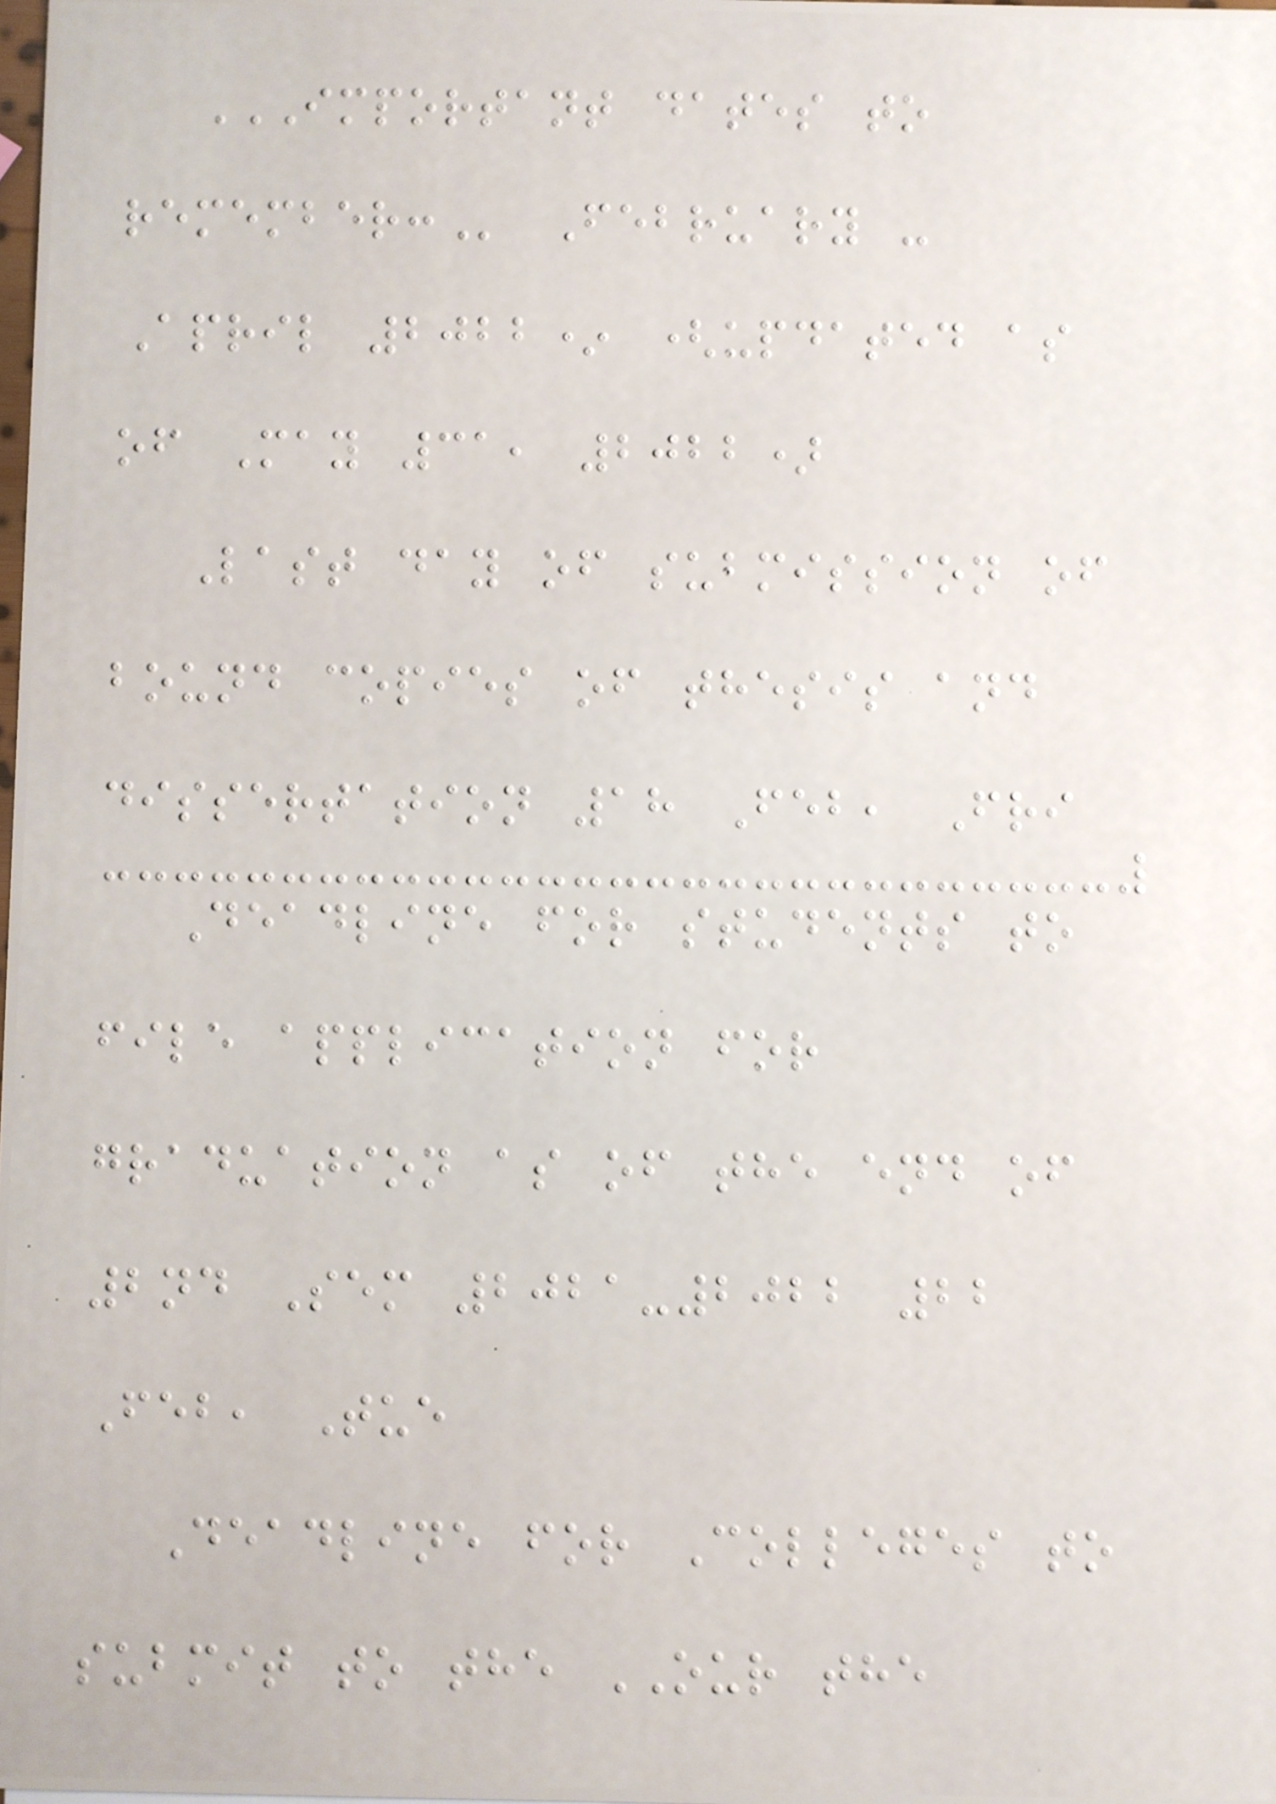IMPORTANT DATES TO
REMEMBER: February -
April 2022* (updated as
of May 31, 2022)
Last day of submission of
bound copies of thesis and
dissertation 18 Feb, Fri
Deadline for students to
file application for
graduation as of the end of
2nd Sem 2021-2022 22
Feb, Tue
Deadline for Colleges to
submit to the OUR the
